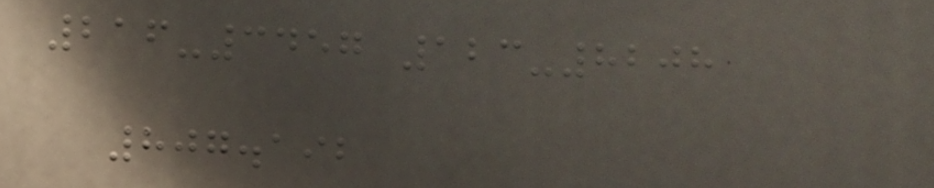216-3457 123-8208
807.192
